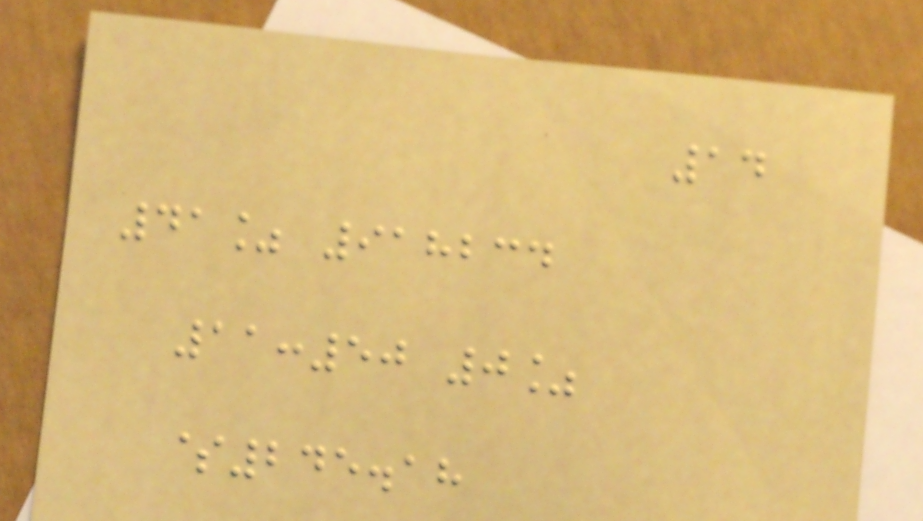14
41% 918234
11:50 0%
$245.18
